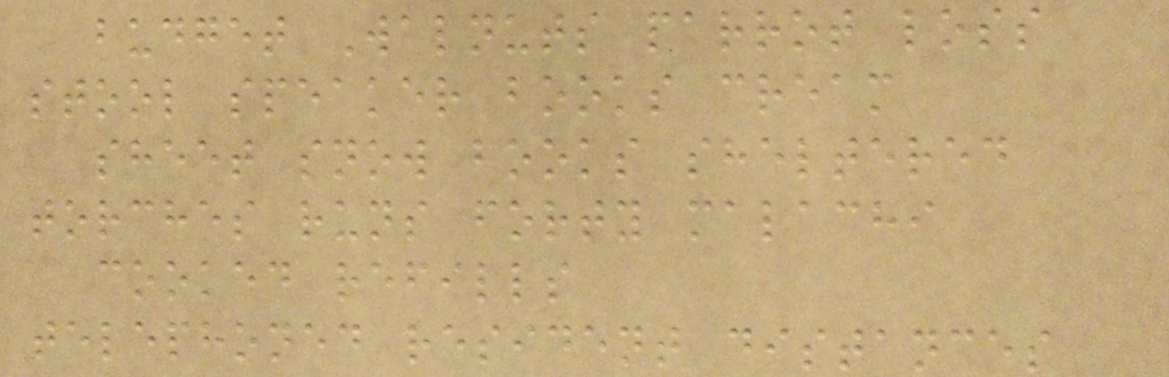budget Walnuts parrot loss
stool speaker books cream
sheet snow books sheltered
torches runs forty malachi
cooked refills
telephoned resident distances
